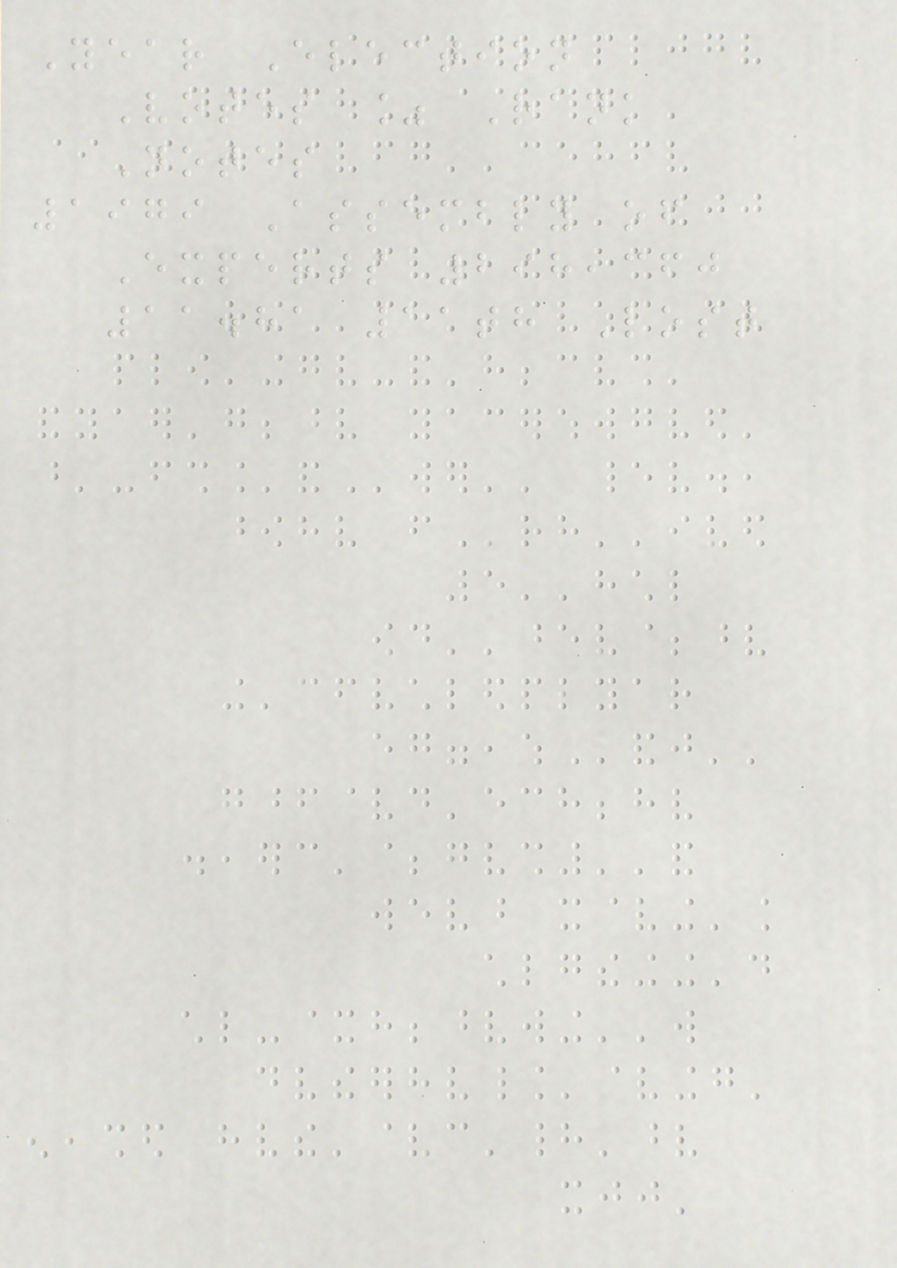Year Election
Votes % Rank
Notes
1979 Assembly of
Experts 298,360
11.81 11th Lost
